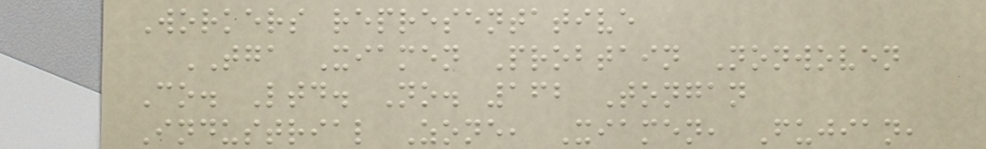Workers representative
TGA Xiamen Probtain Nonwoven
Co. Ltd. No. 162 Tongan
Industrial Zone, Xiamen, Fujian,
